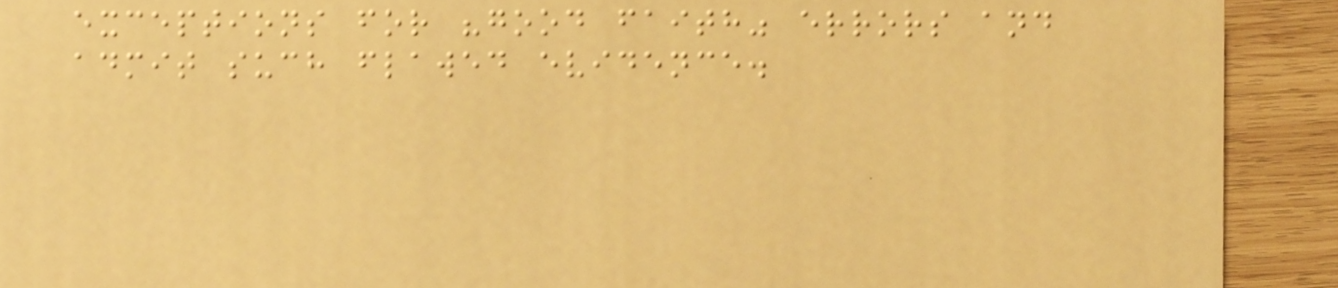exceptions for "good faith" errors and
admit such flawed evidence.
